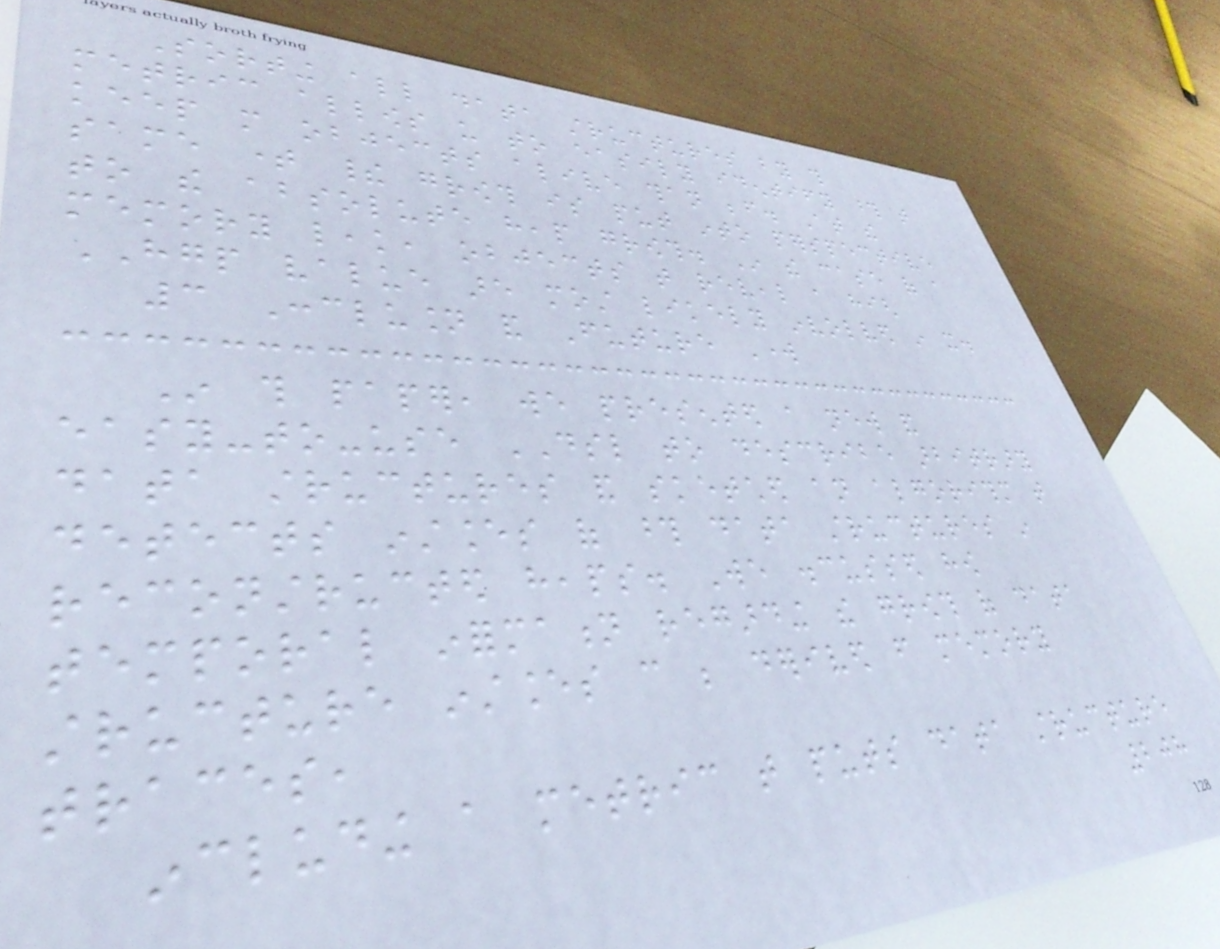Sorting all data structures by this
metric allows us to easily identify those that
keep more objects alive than before. At the
same time their growth is put into perspective
to the absolute heap growth. In the case of a
memory leak, objects that reveal a high
HGP value are most likely involved in it.
3 Conclusion and Future Work
In this paper, we presented a new and
easy-to-use DSL to describe arbitrary
data structures and sketched an algorithm that
detects instances of those data structures in
reconstructed heaps. We discussed how
temporal information regarding the growth of data
structure instances can be derived from memory
traces,
including a metric that puts data structure
208
